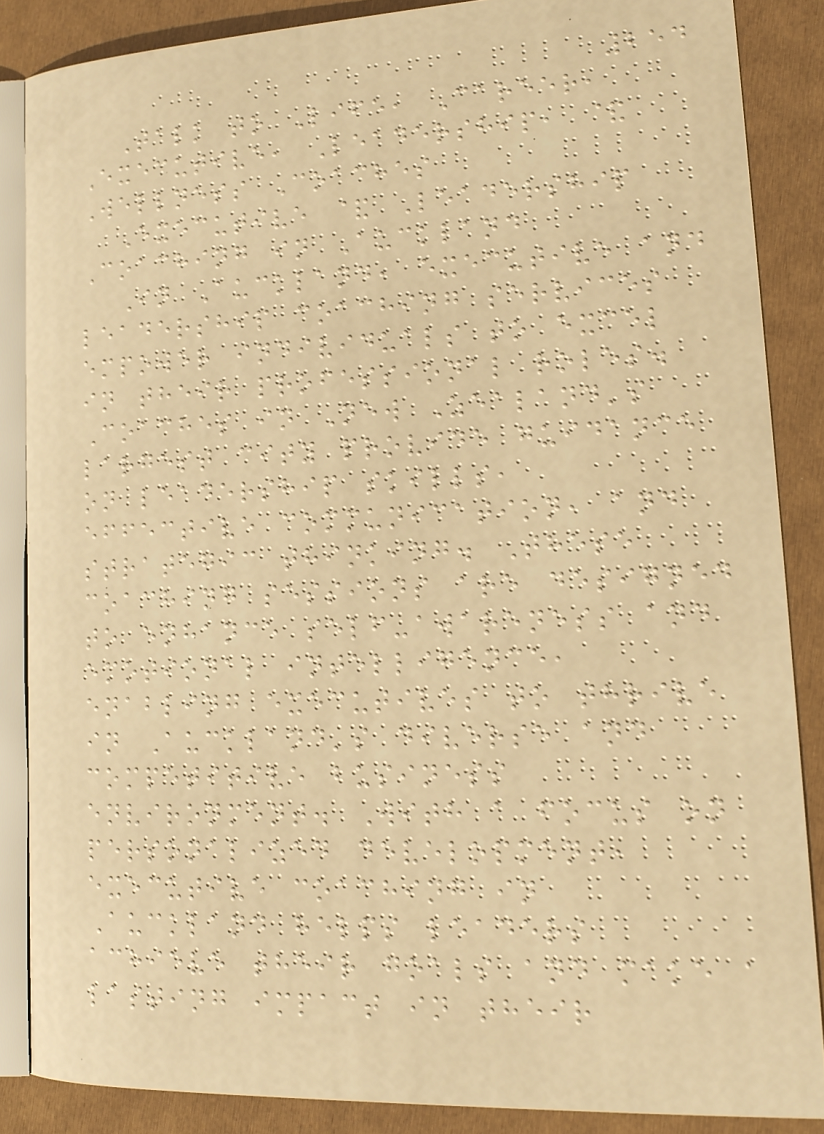254
Talk to Life, Career,
Executive, Leadership, &
Wellness Coaches
Executive & Leadership
Coaching in Auckland
In Auckland, executive and
leadership coaching services
empower individuals to excel
in their professional roles.
Coaches in New Zealand's
largest city provide guidance
on leadership skills,
effective communication, and
strategic thinking. These
coaching sessions are designed
to enhance self-awareness and
emotional intelligence,
enabling executives to thrive
in Auckland's diverse and
competitive business
environment. With a focus on
personalized development,
executive coaching in
Auckland helps leaders
achieve their goals and make a
lasting impact in their
